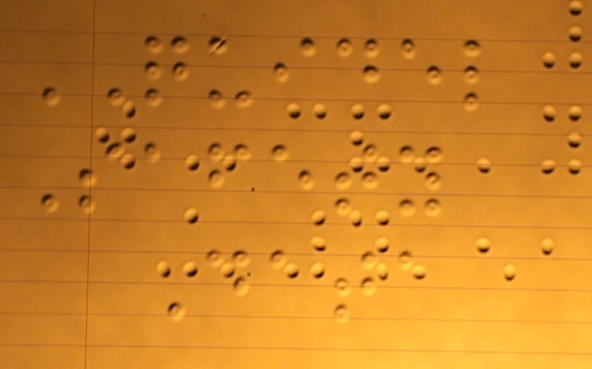QUIDEL
Safety
Data
